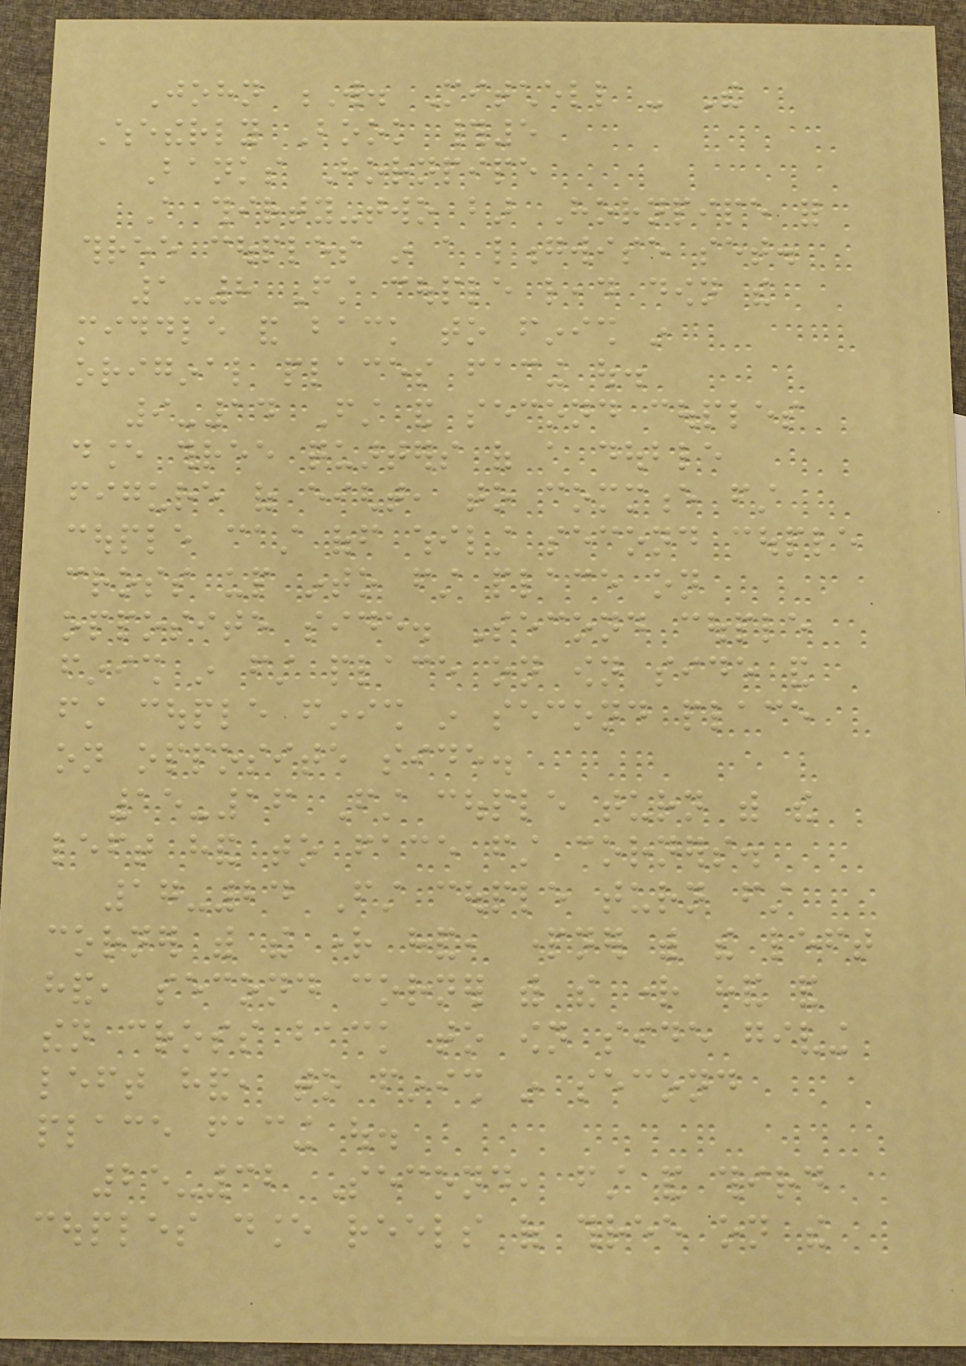John W. Mitchell - The
Whetherly Book #5
Banks Hornpipe
A thirty-two bar Hornpipe for
three couples in a longwise set.
1-8 First couple lead down the
middle and back to finish in
original places facing out.
9-14 First and second couples
dance three quarters of a double
figure of eight, to commence first
couple cast off whilst second couple
cross up into first place on
opposite side. Second couple
finish in first place on own side and
first couple finish in second place
on opposite side.
15-16 First couple turn with the
left hand to face first corners.
17-24 First couple turn first
corner with the right hand, partner with the left
hand, second corner with the right hand and
then cross back to own side giving
left hand, to finish in second
place facing out.
25-32 Second, first and third
couples dance reels of three on the
